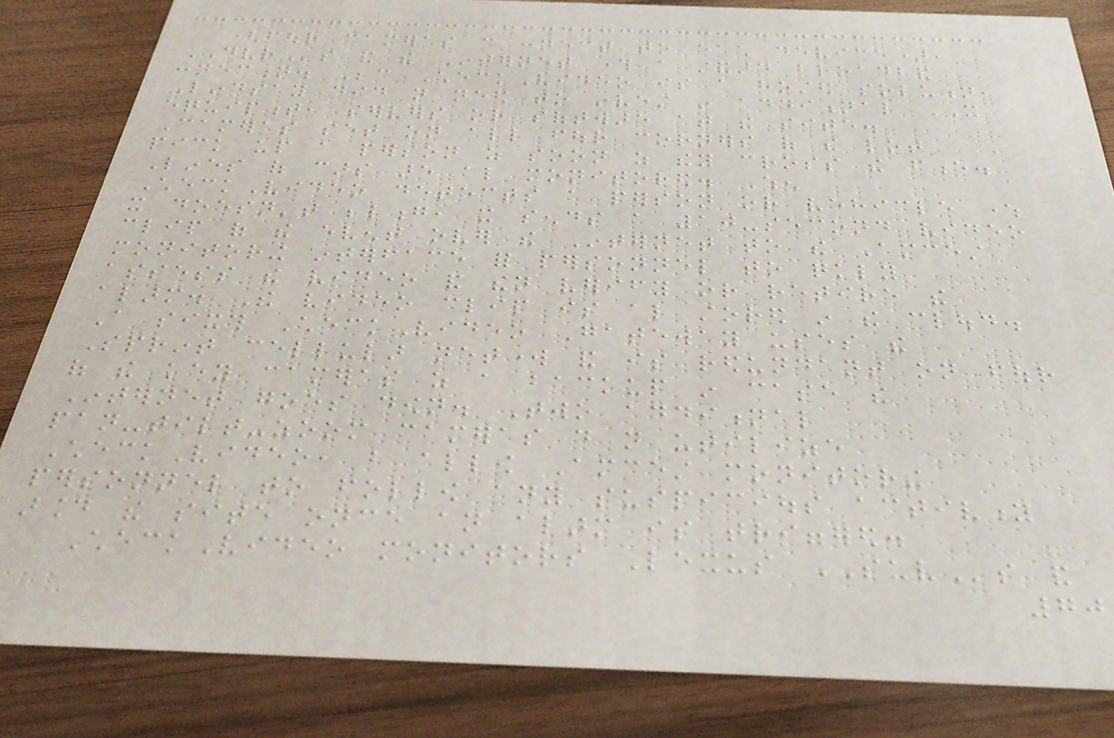(four cameras can connect to each device),
DVRs and the Internet through a standard broadband
connection. Because CheckVideo is a hosted solution,
Lindsay did not need to invest in additional IT
equipment, servers or software at the site.
Cameras set on all four corners of the lot
pick up a person as soon as they cross the fence.
Lines of cars are also monitored. When
CheckVideo detects a person or vehicle where
it doesn't belong, it sends a 10-second video
clip of the event over the Internet to the Amcest
monitoring interface for personnel to quickly
assess the video and then verify or retire the
alarm. The video clip is also stored in the cloud.
A sixth CheckVideo Gateway uses the
Sprint cellular network and is redundant on four
of the key cameras as a backup in case the
Internet goes down. Two additional
pan-tilt-zoom cameras do not utilize
CheckVideo, but allow Amcest monitoring
personnel to follow any suspicious activity
around the site once an alarm is triggered.
CheckVideo monitors Lexus SUVs and
70
